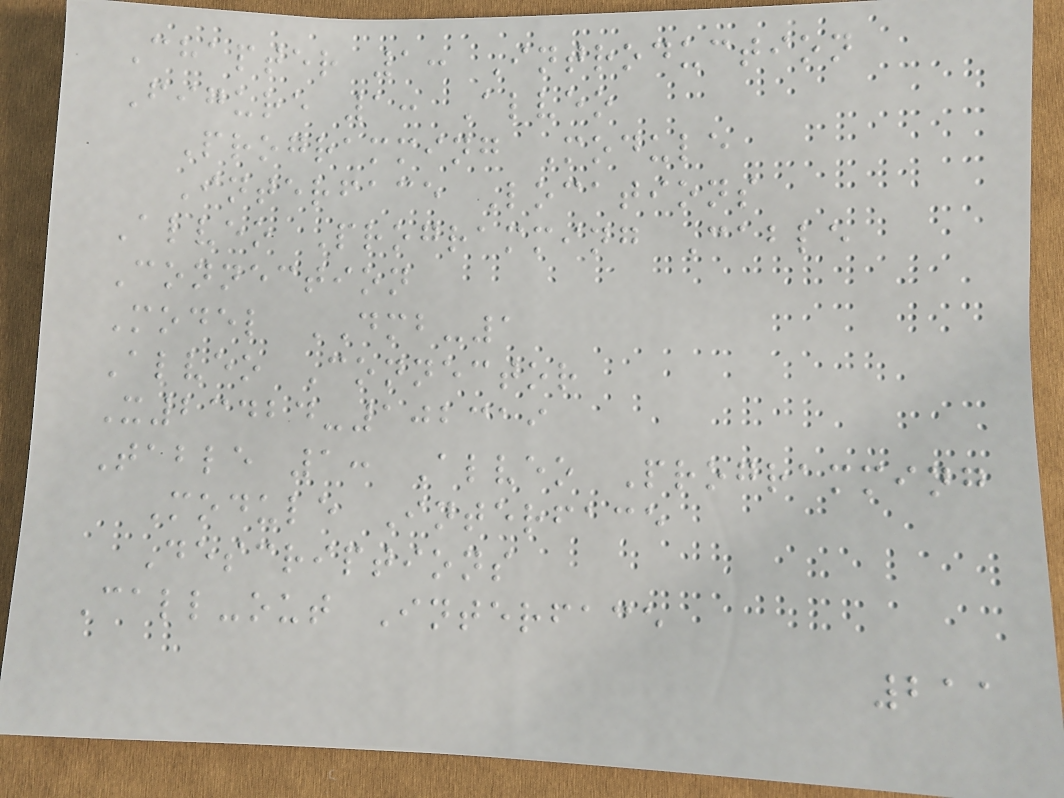Chapter 1: Introduction
Figure 1: Alveo
Programming Module
Interface Locations
Alveo Programming Cable
Connection
Model DMB-1
Alveo Connector
X23424-102319
Table 1: Alveo Programming
Module Interface
Descriptions
Call-out Interface
211
